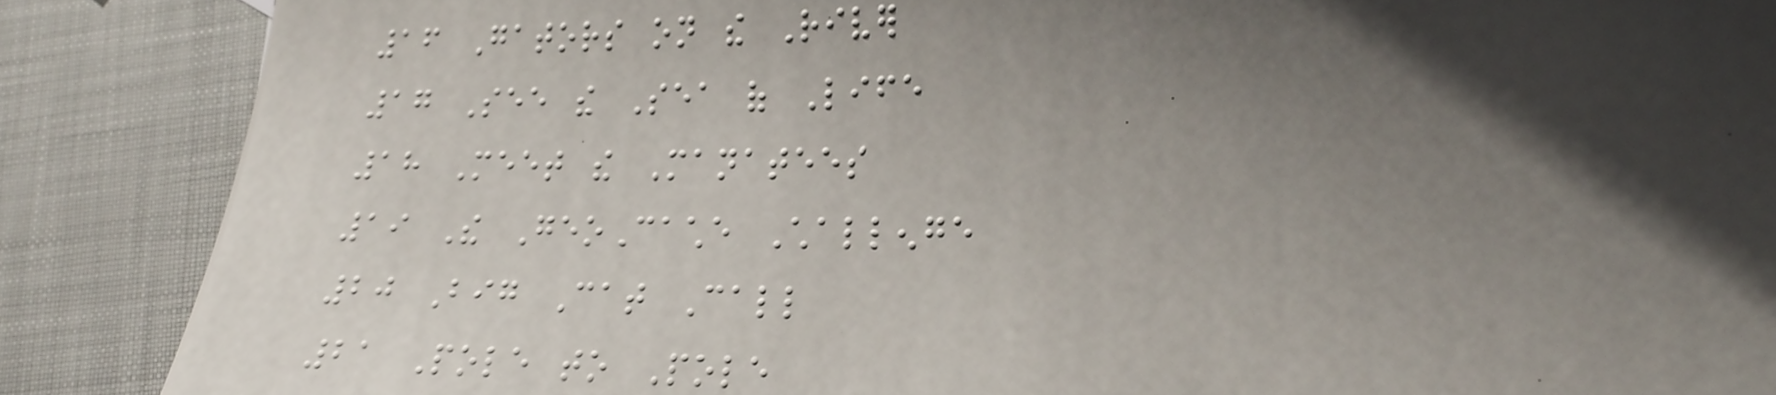16 Gators on the River
17 See the Sea of Life
18 Meet the Manatees
19 The GeoCache Challenge
20 Big Cat Call
21 Pole to Pole
